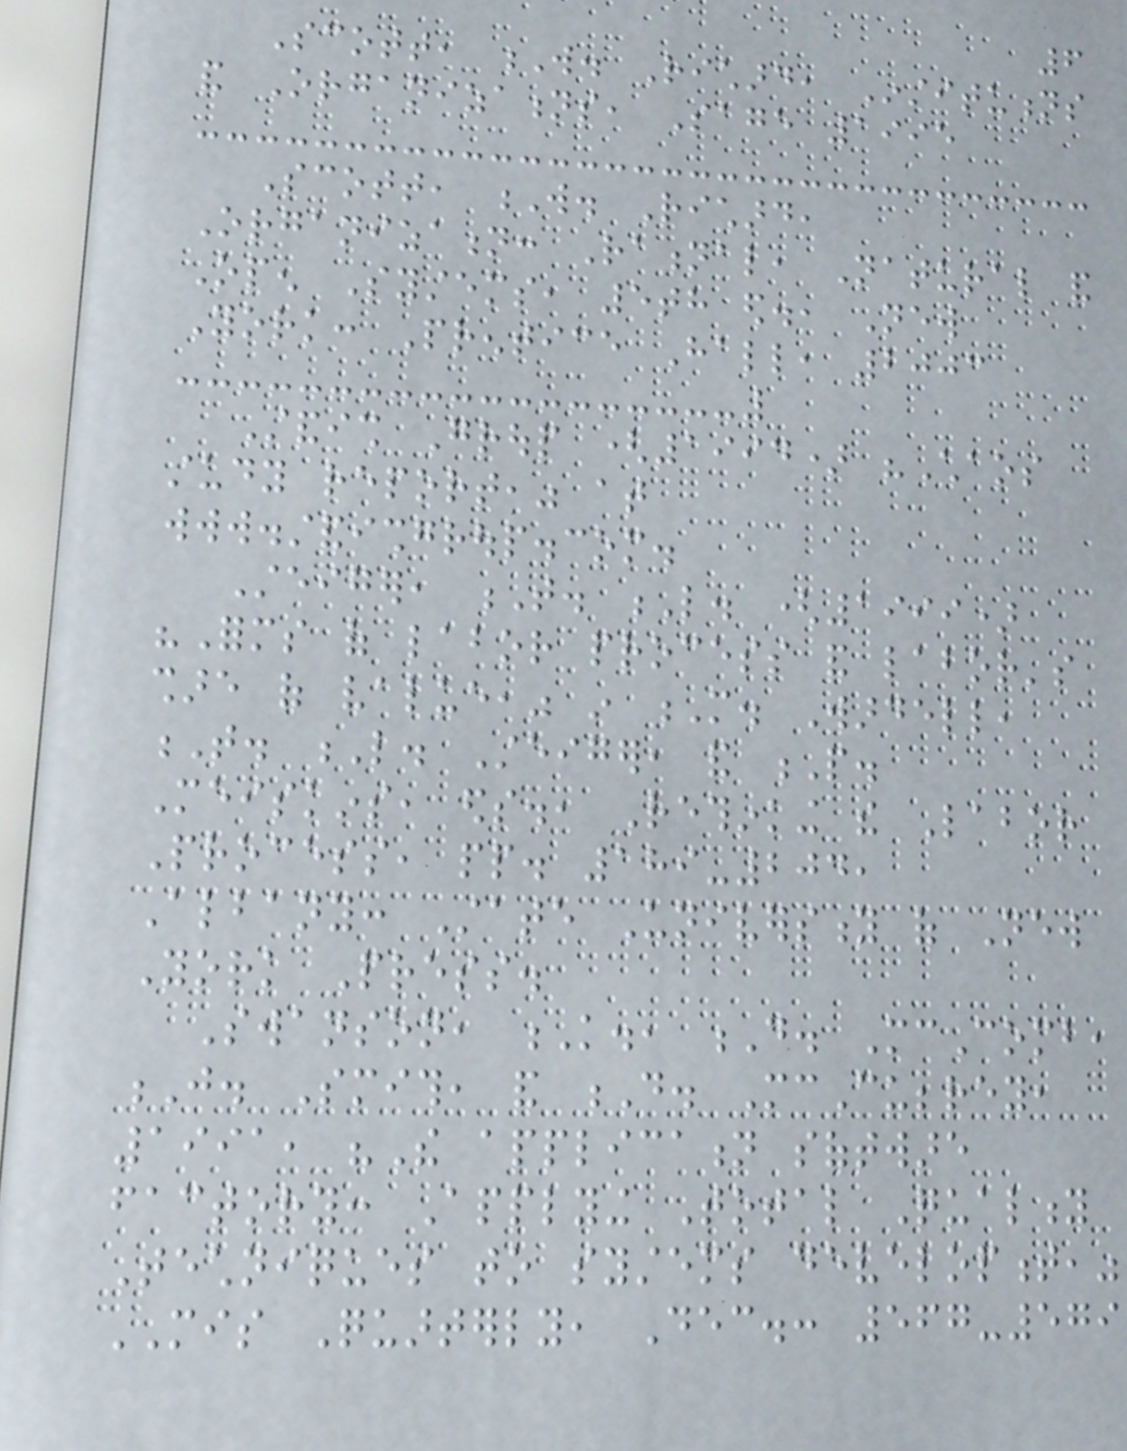6
Scott, W. Richard, Institutions
and Organizations, Sage 1995
Scott, W. Richard,
Organization: Rational, Natural and
Open Systems, 5th ed., New
York: Prentice Hall, 2003
Standish Group (1994) "Chaos
study report," at
www.standishgroup.com.
Steiger, T. L. (1999)
"Forms of labor process and labor's
share of value," in M. Wardell,
T. L. Steiger, and P.
Meiskins, eds., Rethinking the Labor
Process, pp. 189-204,
Albany: State University of New
York Press.
Swanson, K., D. McComb,
J. Smith, and D. McCubbrey,
1991, "The application software
factory: Applying Total Quality
Techniques to systems development,"
MIS Quarterly, Dec.: 567-579
